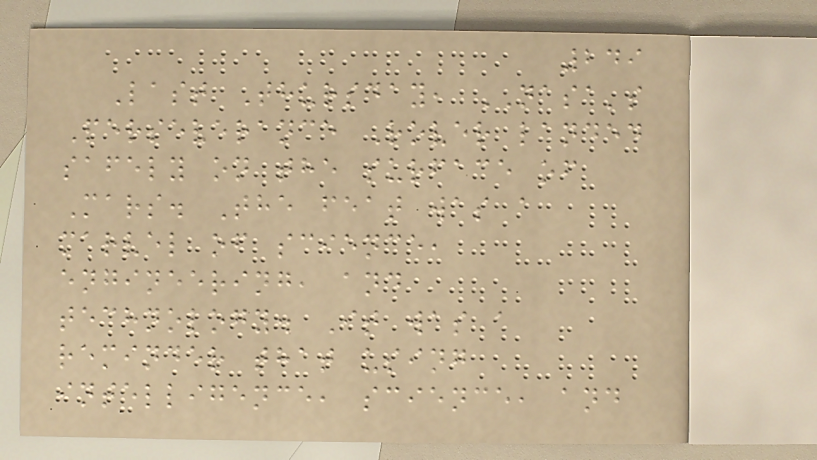249
Last Thursday, NASA's
Perseverance Rover landed
safely on the surface of
Mars. The feat was a
marvel of science,
engineering, and
technology. It was a
reminder that using
intelligence, science, and
